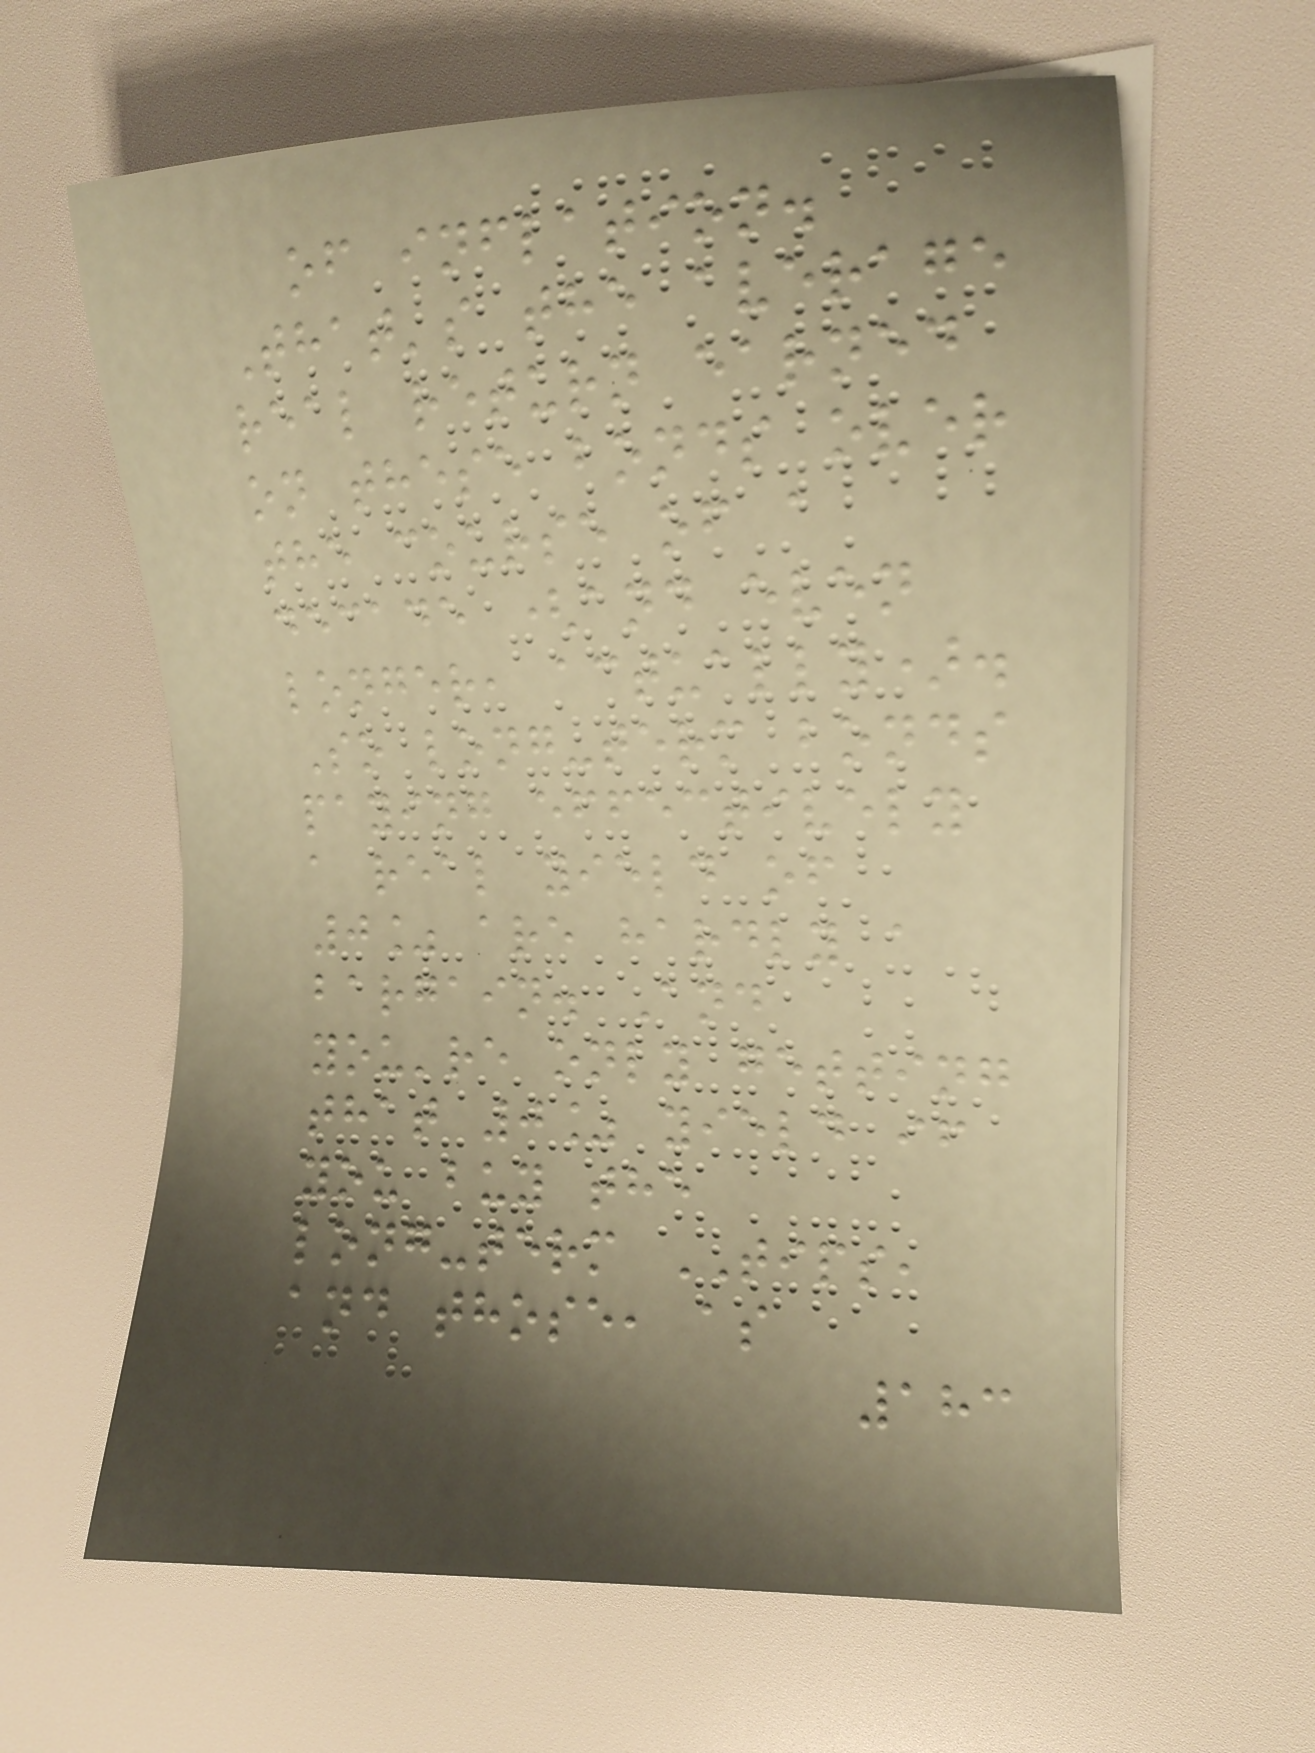of inflation.
That's the average
real return earned
on these bonds over
the course of a
decade (and even
longer, actually).
So long-term bonds
paying effectively
a real yield of
0% are hardly a
bargain. And
you're only getting
that 0% yield if
you buy the
long-term TIPS,
and those, as
183
